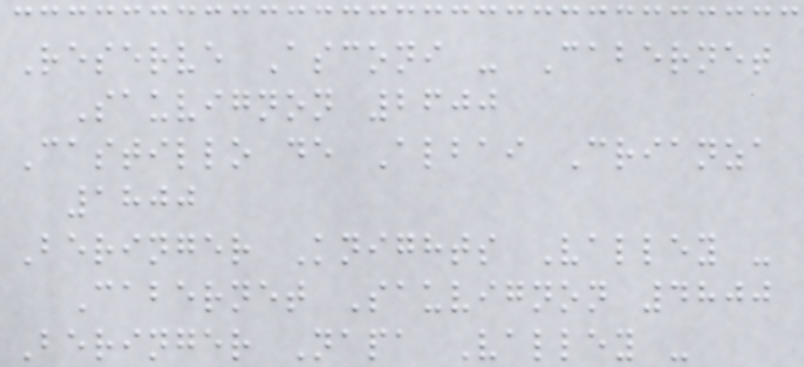Reserve Asconi - Cabernet
Sauvignon 2600
Castillo de Albai Crianza
1800
Beringer Knights Valley -
Cabernet Sauvignon 4800
Beringer Napa Valley -
